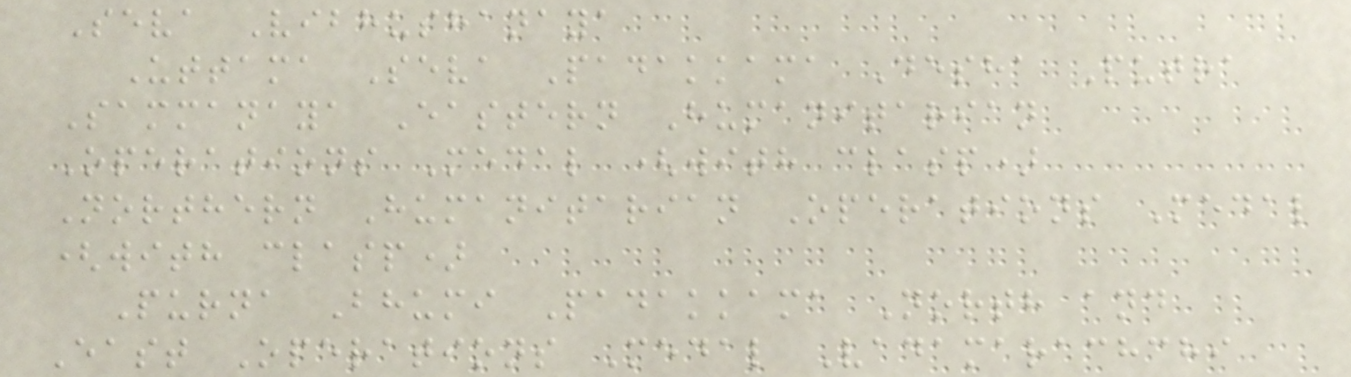Seva Vibhushanaya
Uttama Seva Padakkama Desha Putra
Sammanaya Eastern Humanitarian
Operations Medal (with clasp)
Northern Humanitarian Operations Medal
(with clasp)
Purna Bhumi Padakkama North and
East Operations Medal Vadamarachchi
